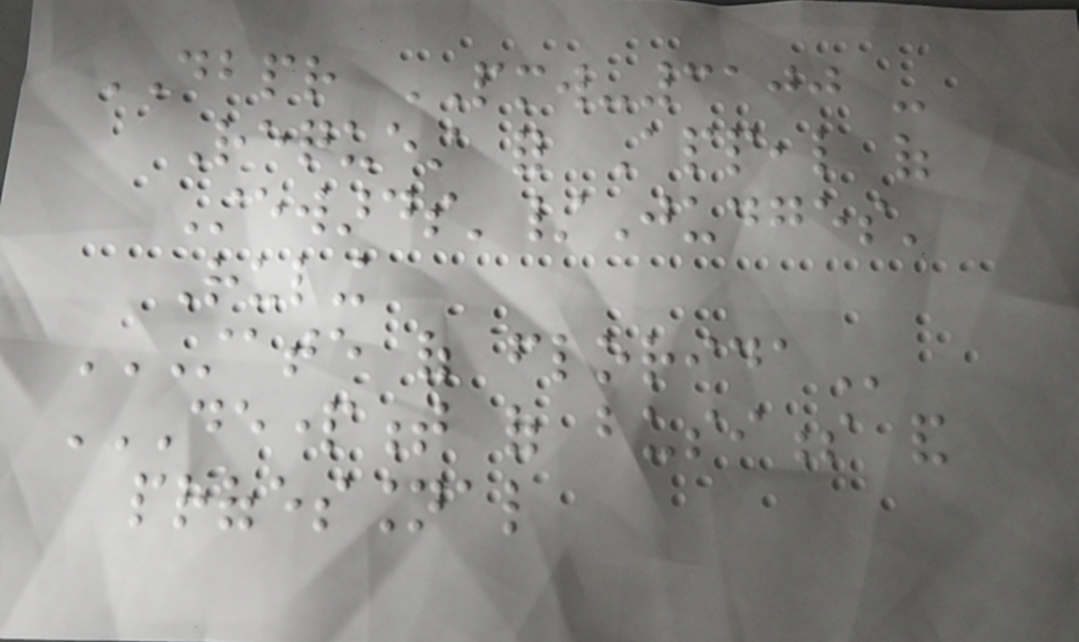DBPR PMW-3100 -
Request for Appeal of
Stewards'/Judges'
Ruling
STATE OF FLORIDA
DEPARTMENT OF BUSINESS AND
PROFESSIONAL
